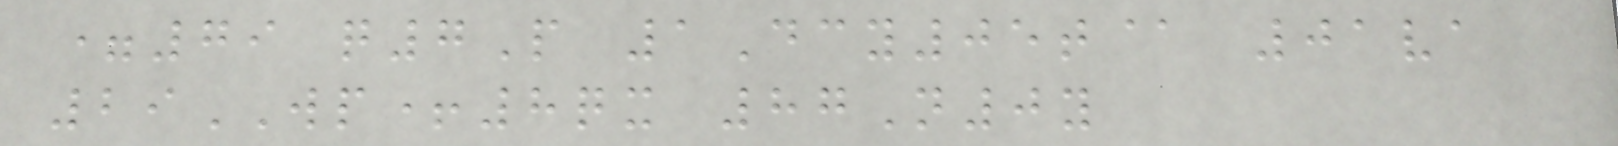=79 q7P 1Dcy05t@ 01va
29WP+8qx 87N0y
